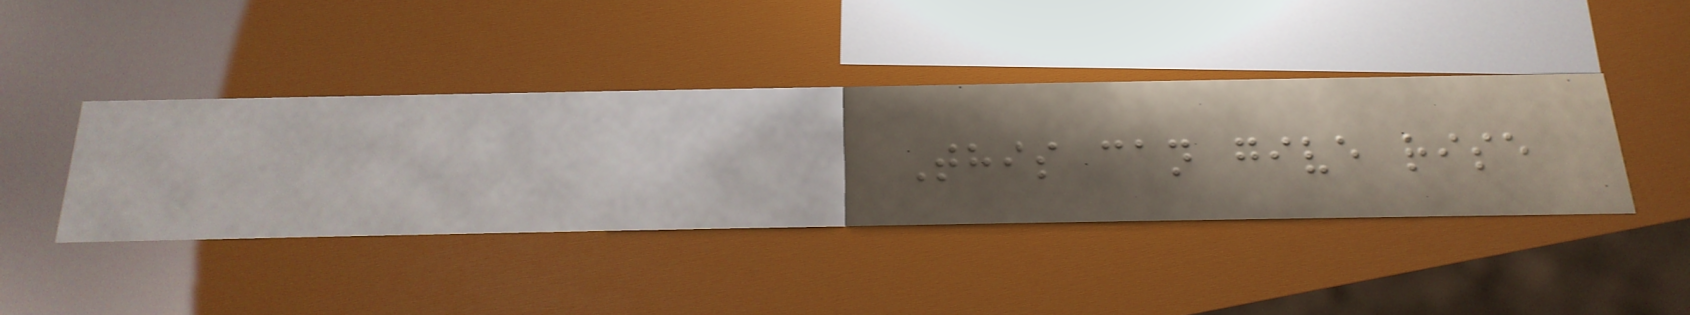This can give rise
